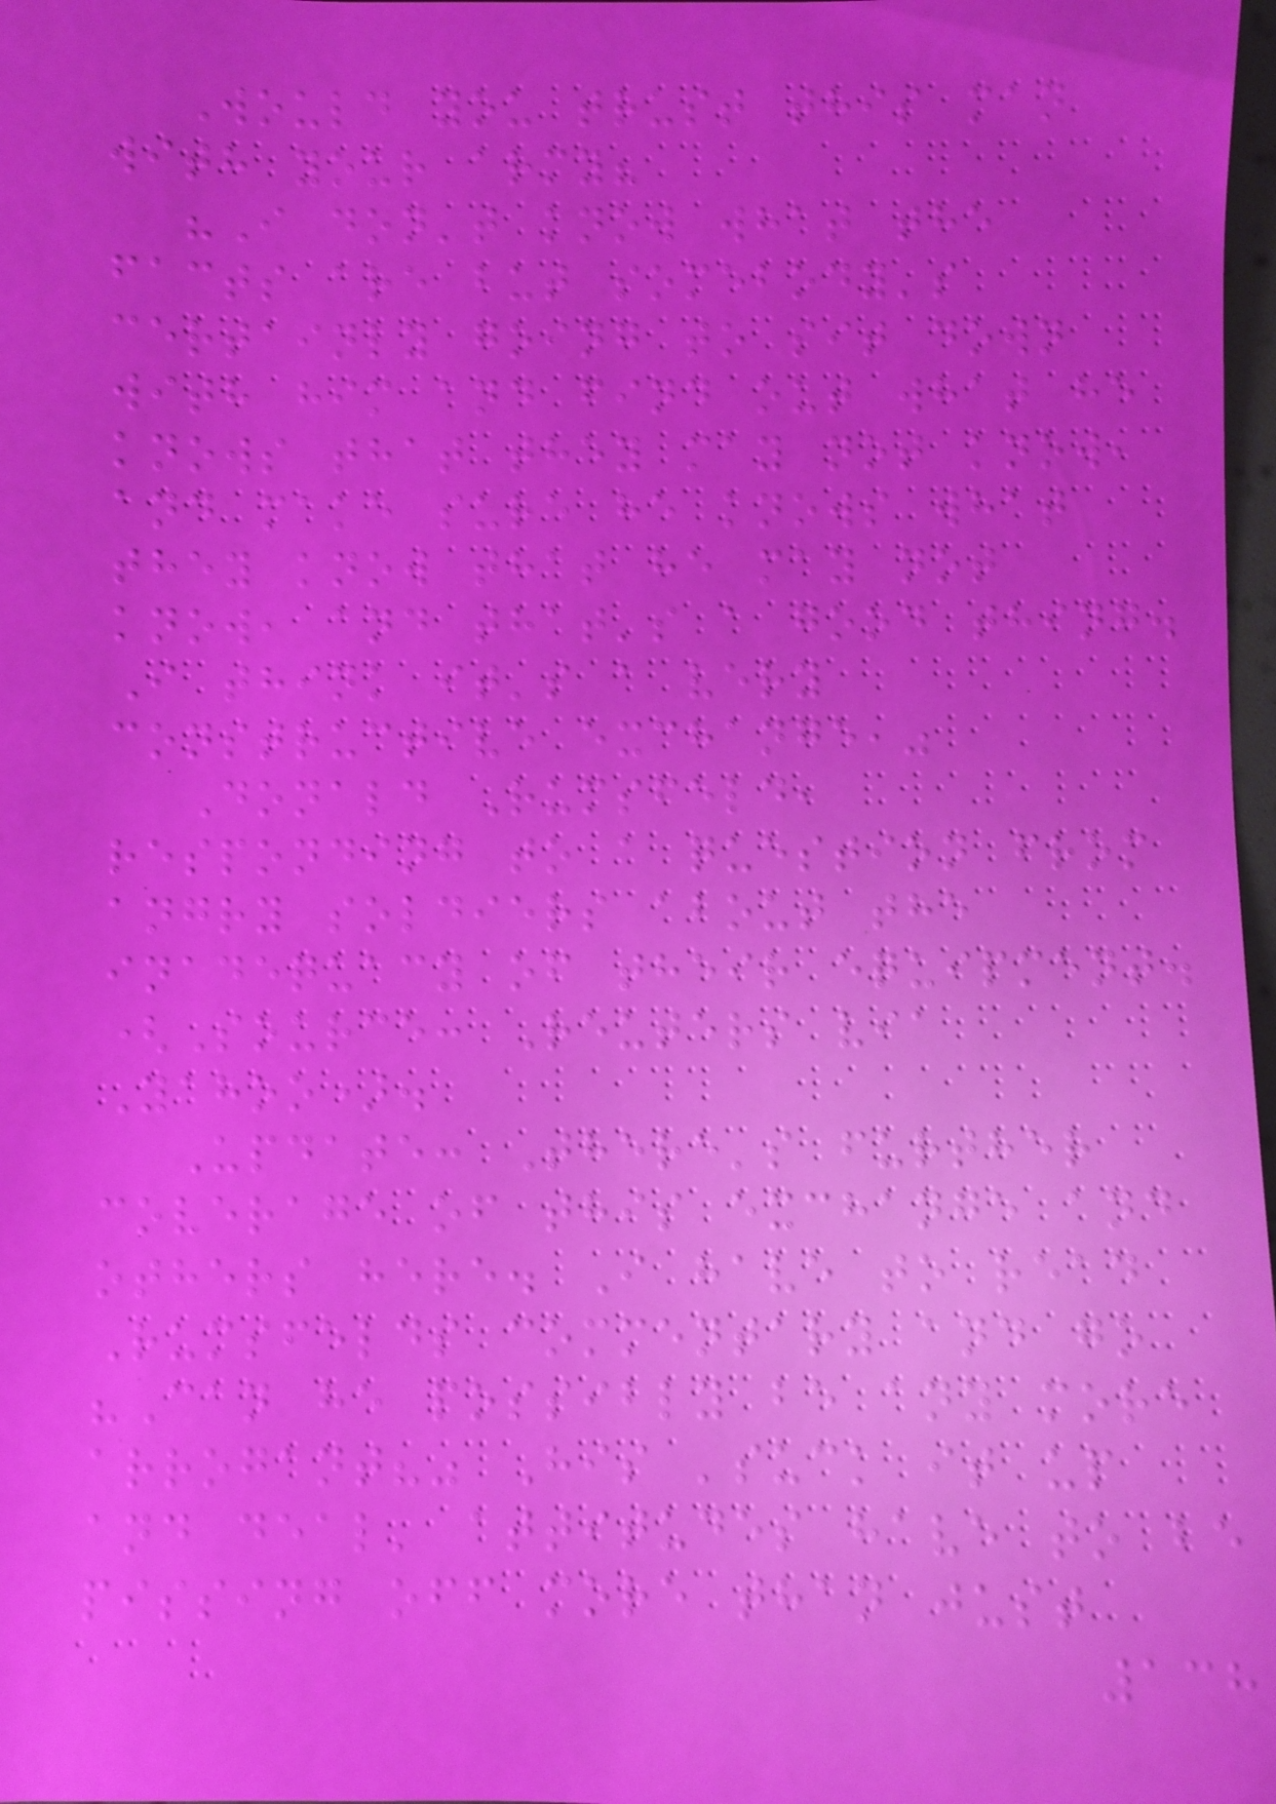Would you trust this man
with your army?
"I don't know what the
facts are but somebody's
certainly going to sit down
with him and find out what he
knows that they may not know,
and make sure he knows what
they know that he may not
know, and that's a good thing.
I think it's a very
constructive exchange,"
Donald Rumsfeld,
responding to a question from
angry soldiers about the
inadequacy of their equipment.
(Source: Reuters via
Yahoo).
Update: There's further
coverage of this exchange and
others here. I have to read
Rumsfelds commentary and go
"Can he possibly be any more
arrogant?" His 'suck it up
and deal' attitudes have to be
pissing off more than just
138
